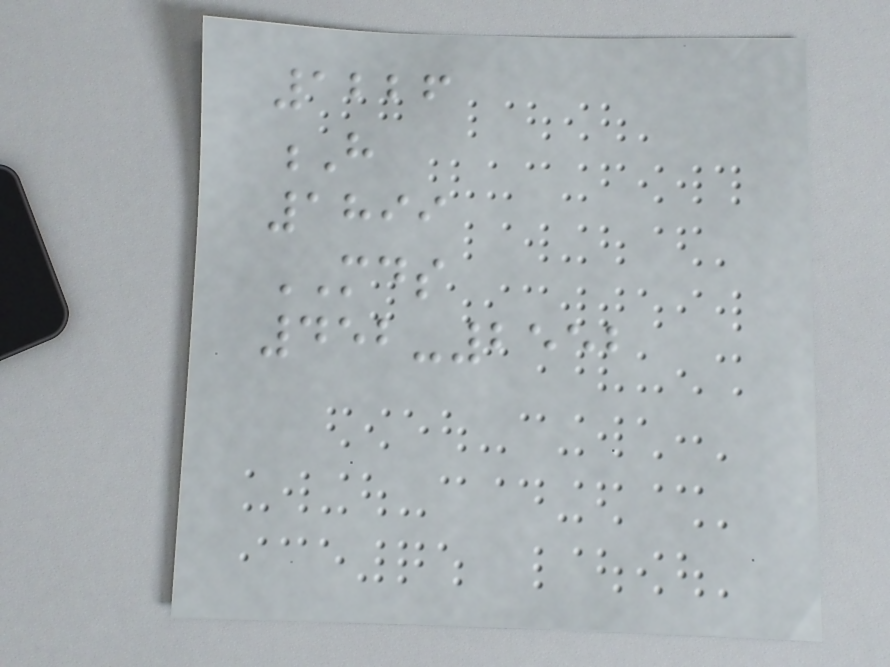1226
H
1899
MDS
452-2552
